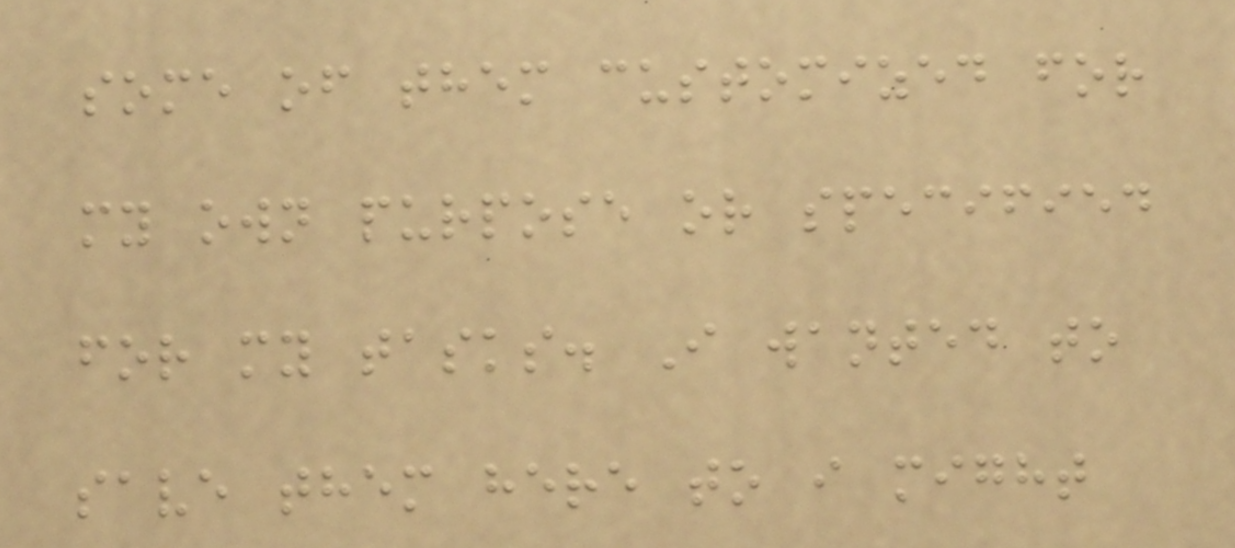some of them customized for
my own purpose or specified
for my tasks. I wanted to
save them here to i might
